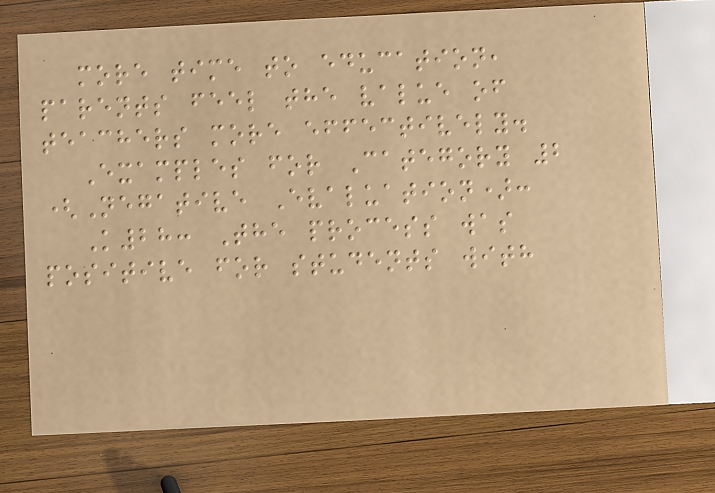more time to education,
parents feel the value of
teachers more effectively.
Examples for Category 2
(Negative Evaluation):
K28: The process was
positive for students with
